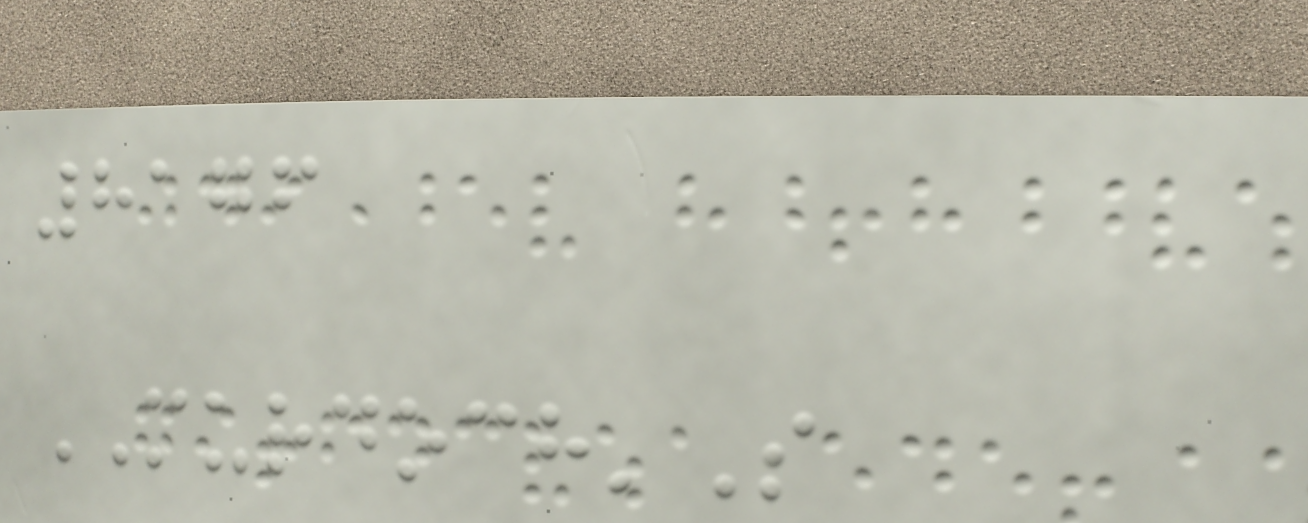8176
MURDOCH'S
